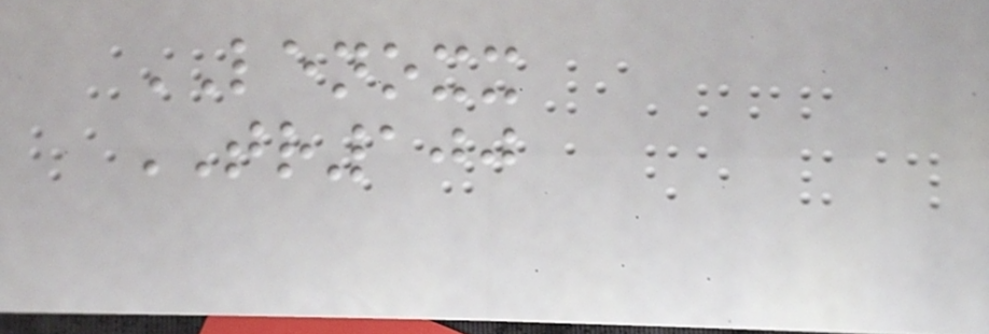LENOXX
TR100
